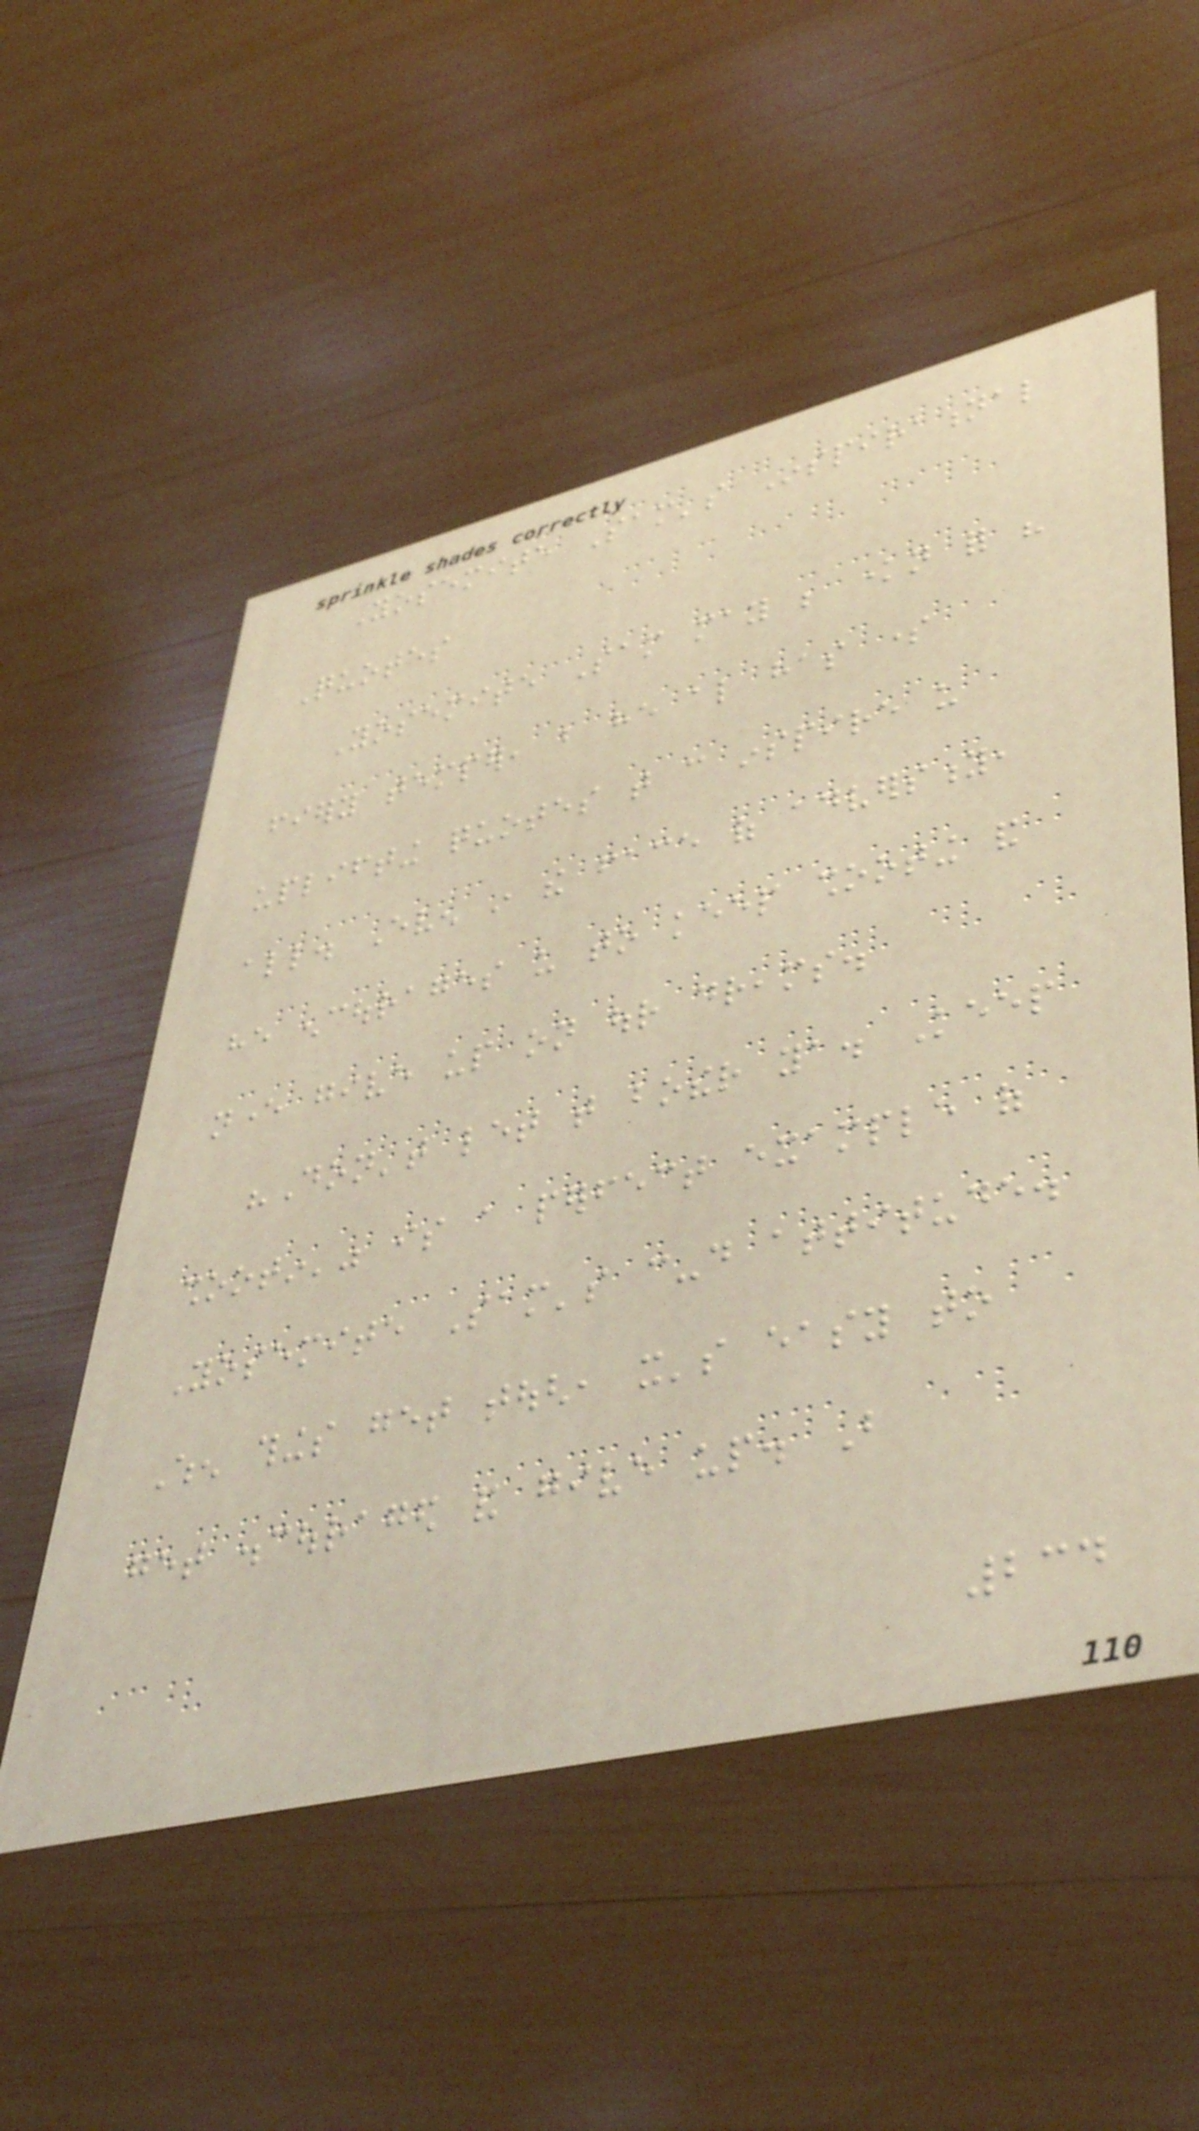Yosemite Sam's Inspirational
Quotes
Yosemite Sam may be known for his
fiery temper, but he also has some
uplifting quotes that can inspire us
all. Even in the face of adversity,
he encourages us to keep shooting and
never give up on our dreams.
"Don't let that bother ya. Keep
shootin'" is a perfect example of
Yosemite Sam's can-do attitude.
When things get tough, it's easy to
get discouraged and give up. But
234
